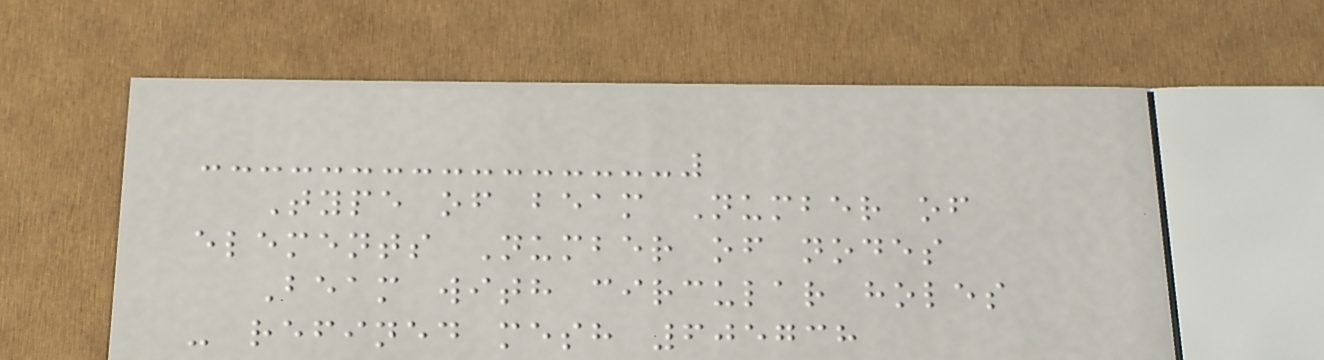Type of beam Number of
elements Number of nodes
Beam with circular holes
- refined mesh 605738
